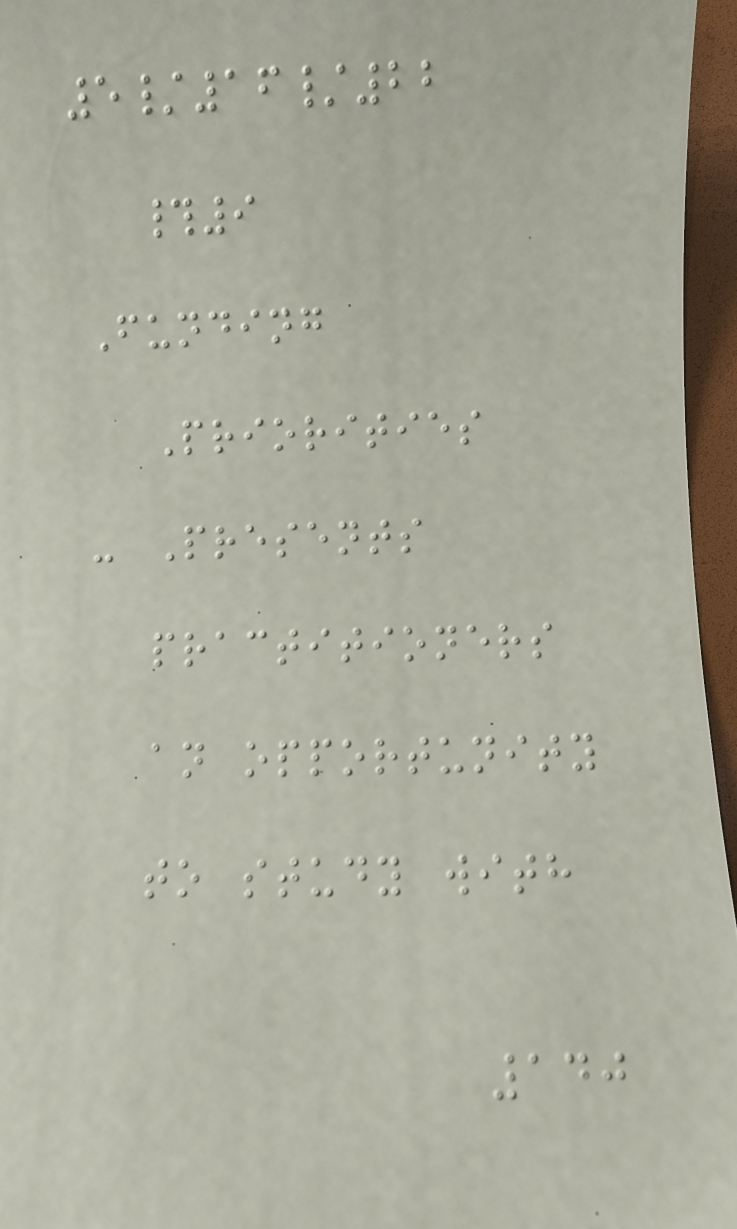5/16/22
#9
Funding
Priorities
- Presents
practitioners
an opportunity
to study with
140
